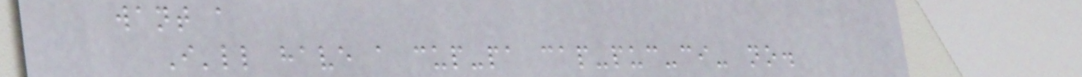want a
I'll have a cup-pa cap-puc-ci- no.
